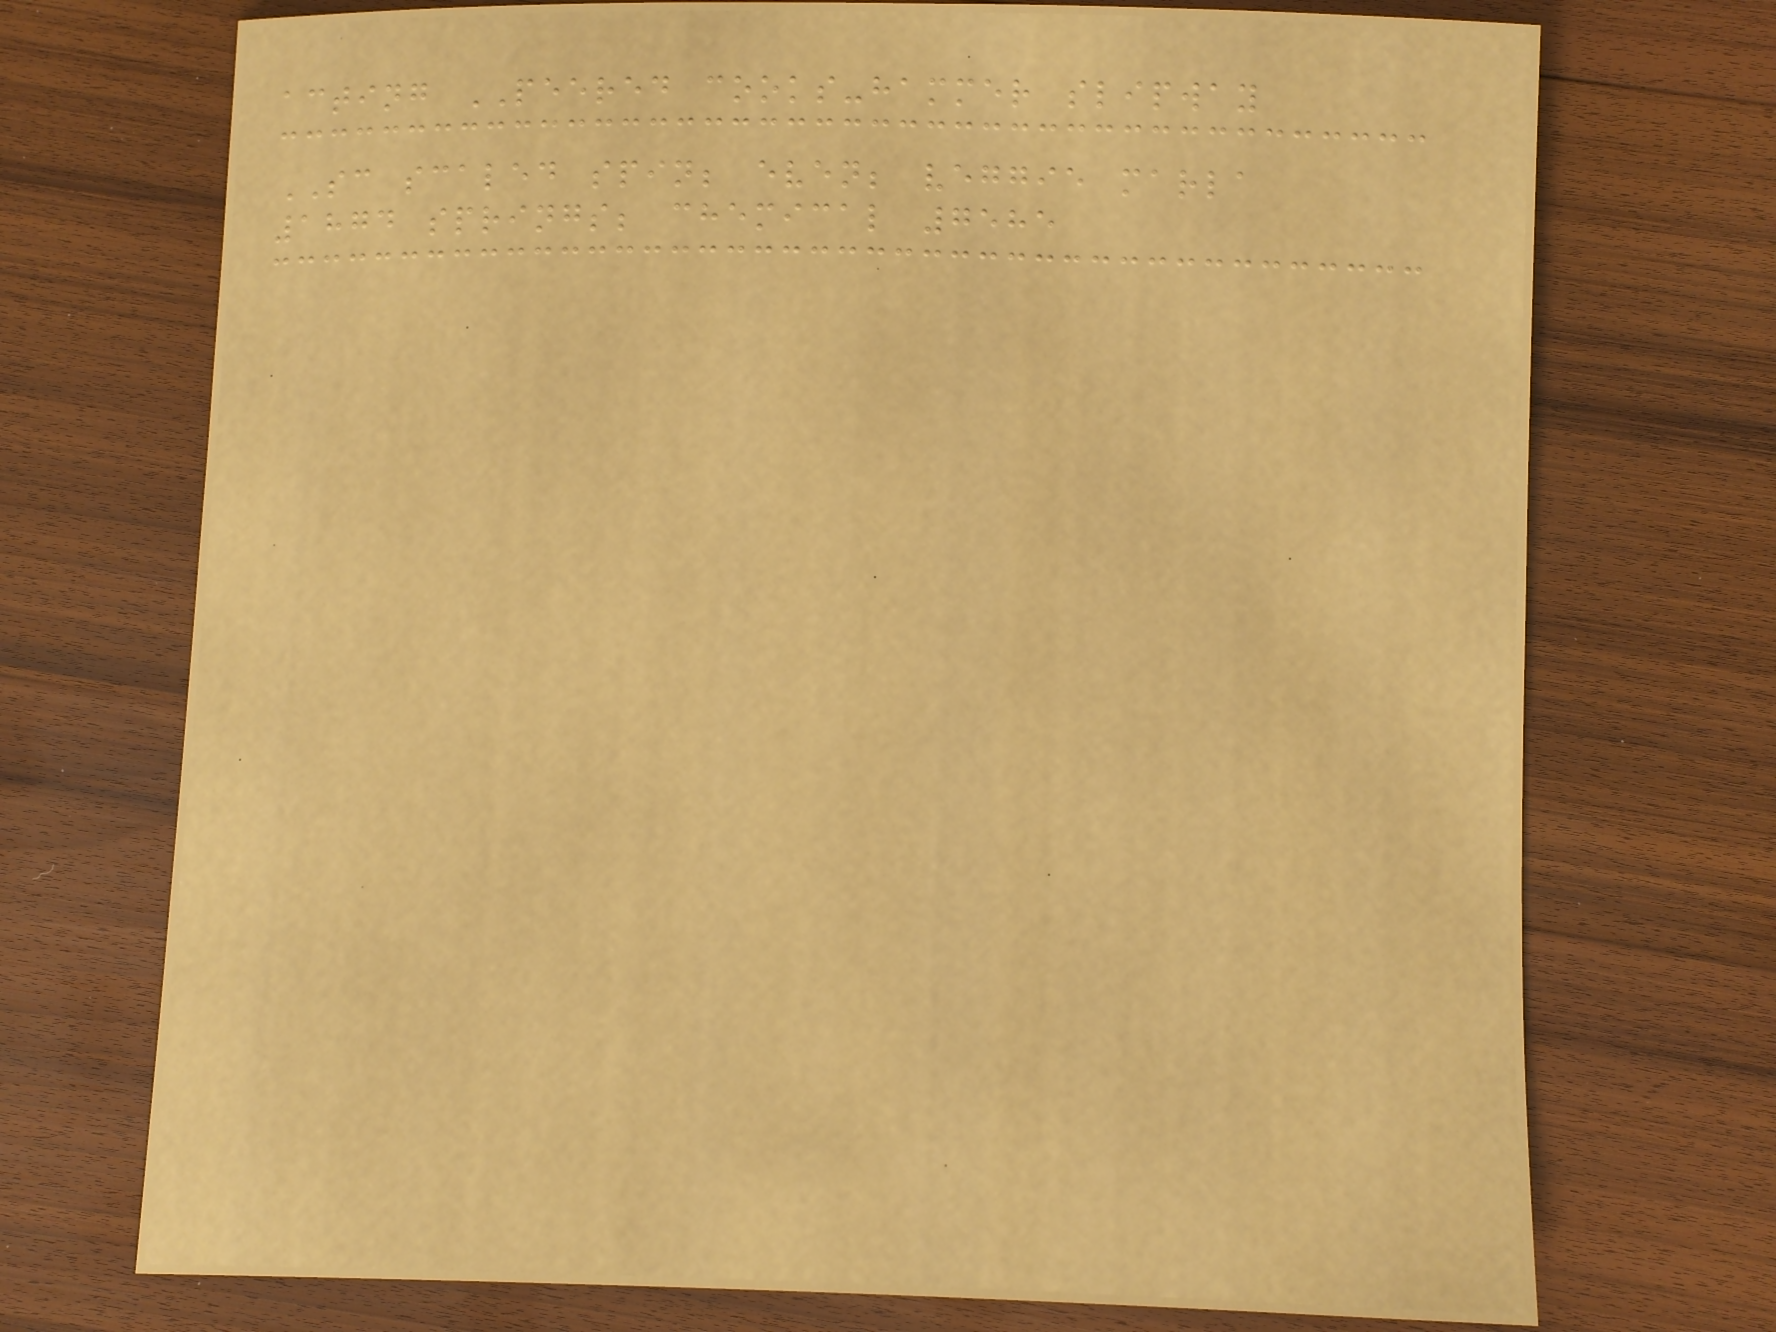acting PEERED cooks-hammer slipway
SC scaled spin; even; veggie marla
1874 springs; chemical 7585
